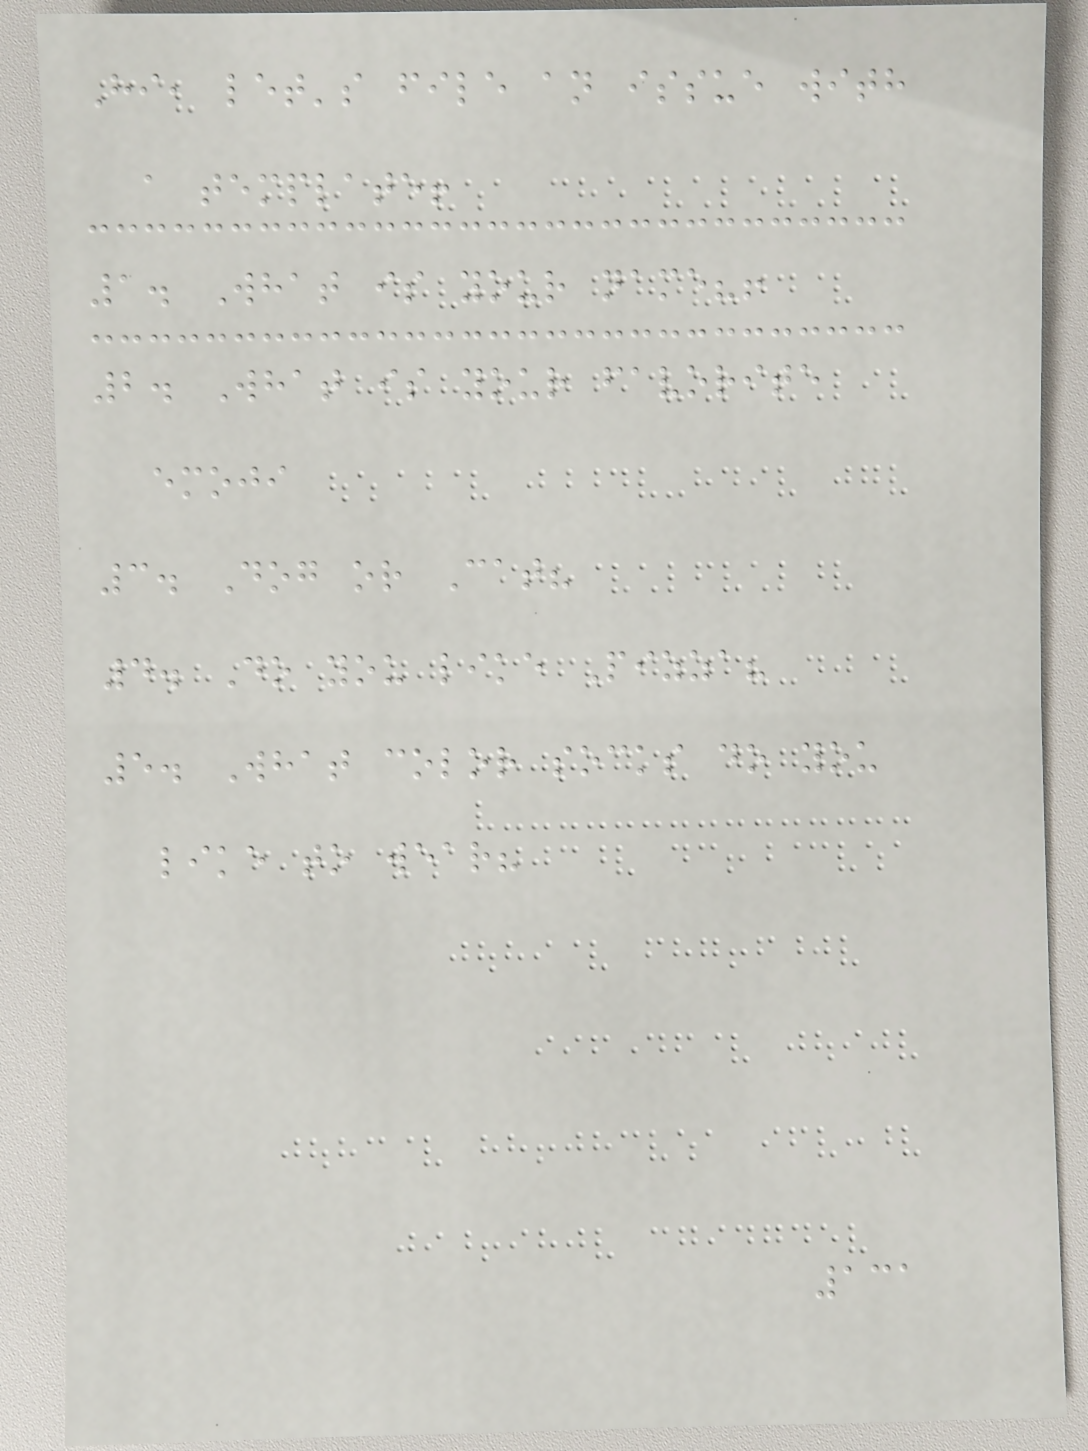Hi, let's file an issue with
a template!
1. What is your name?!
2. What is your favorite
emoji
3. Dog or Cat?
4. Do you like Pizza?
5. What color socks do you
like to wear?
131
